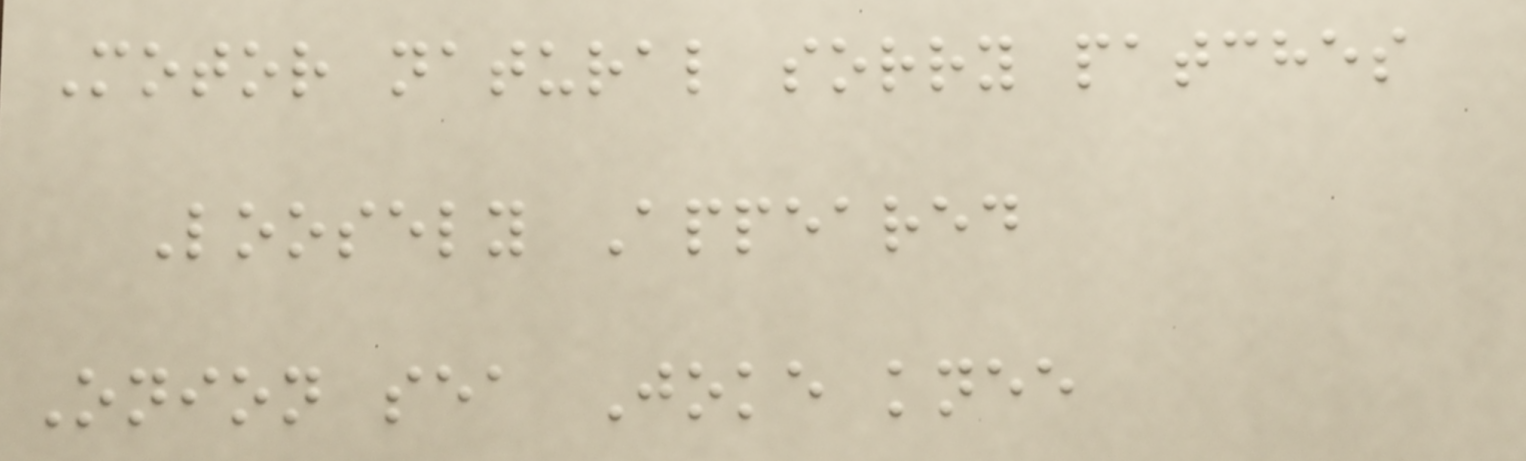Motor natural sorry patches
Loosely Appeared
Onion sea Joke knee
